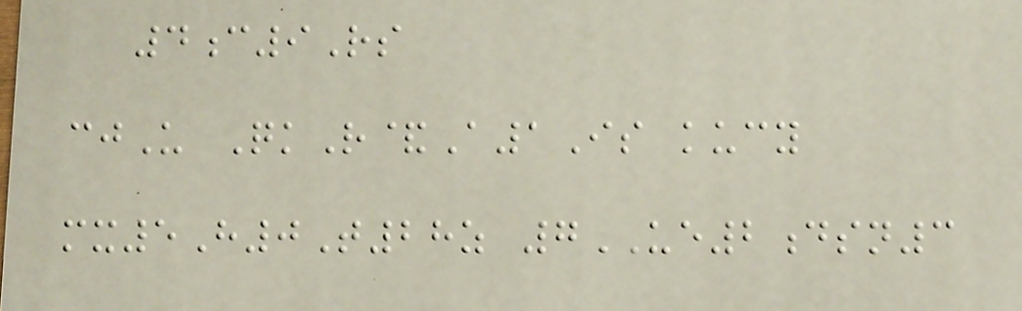4c9Rs
cjU QkR&A1Is kucy
mx5H0T28z 7UE2dsn3
